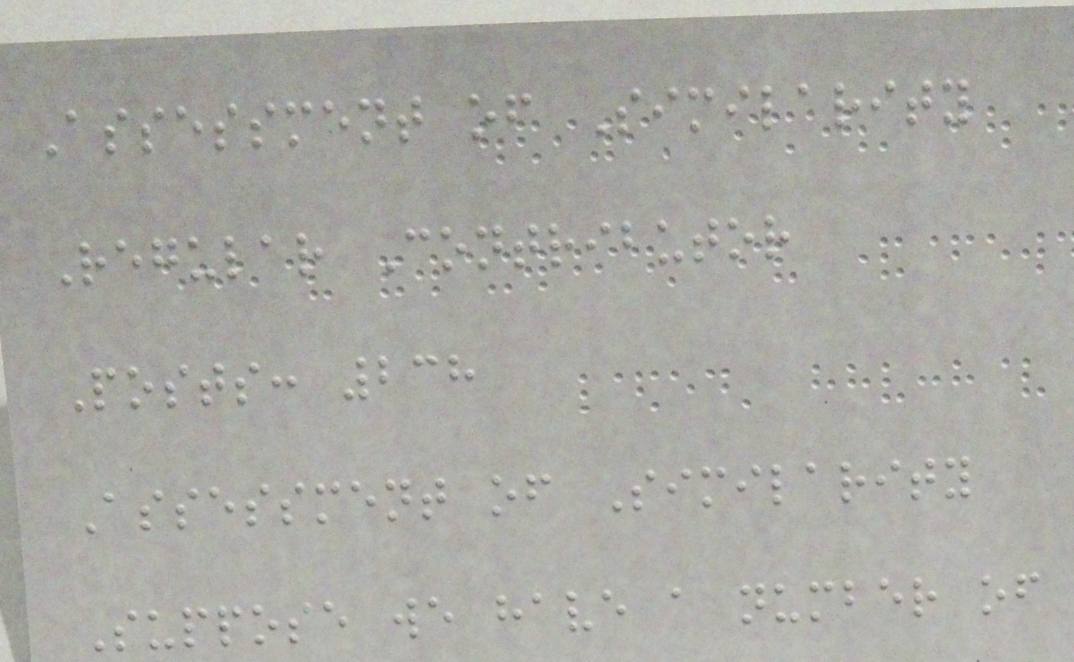Assessment of Similarity
Regular Contributor
Posts: 238
Assessment of Similarity
Suppose we have a number of
